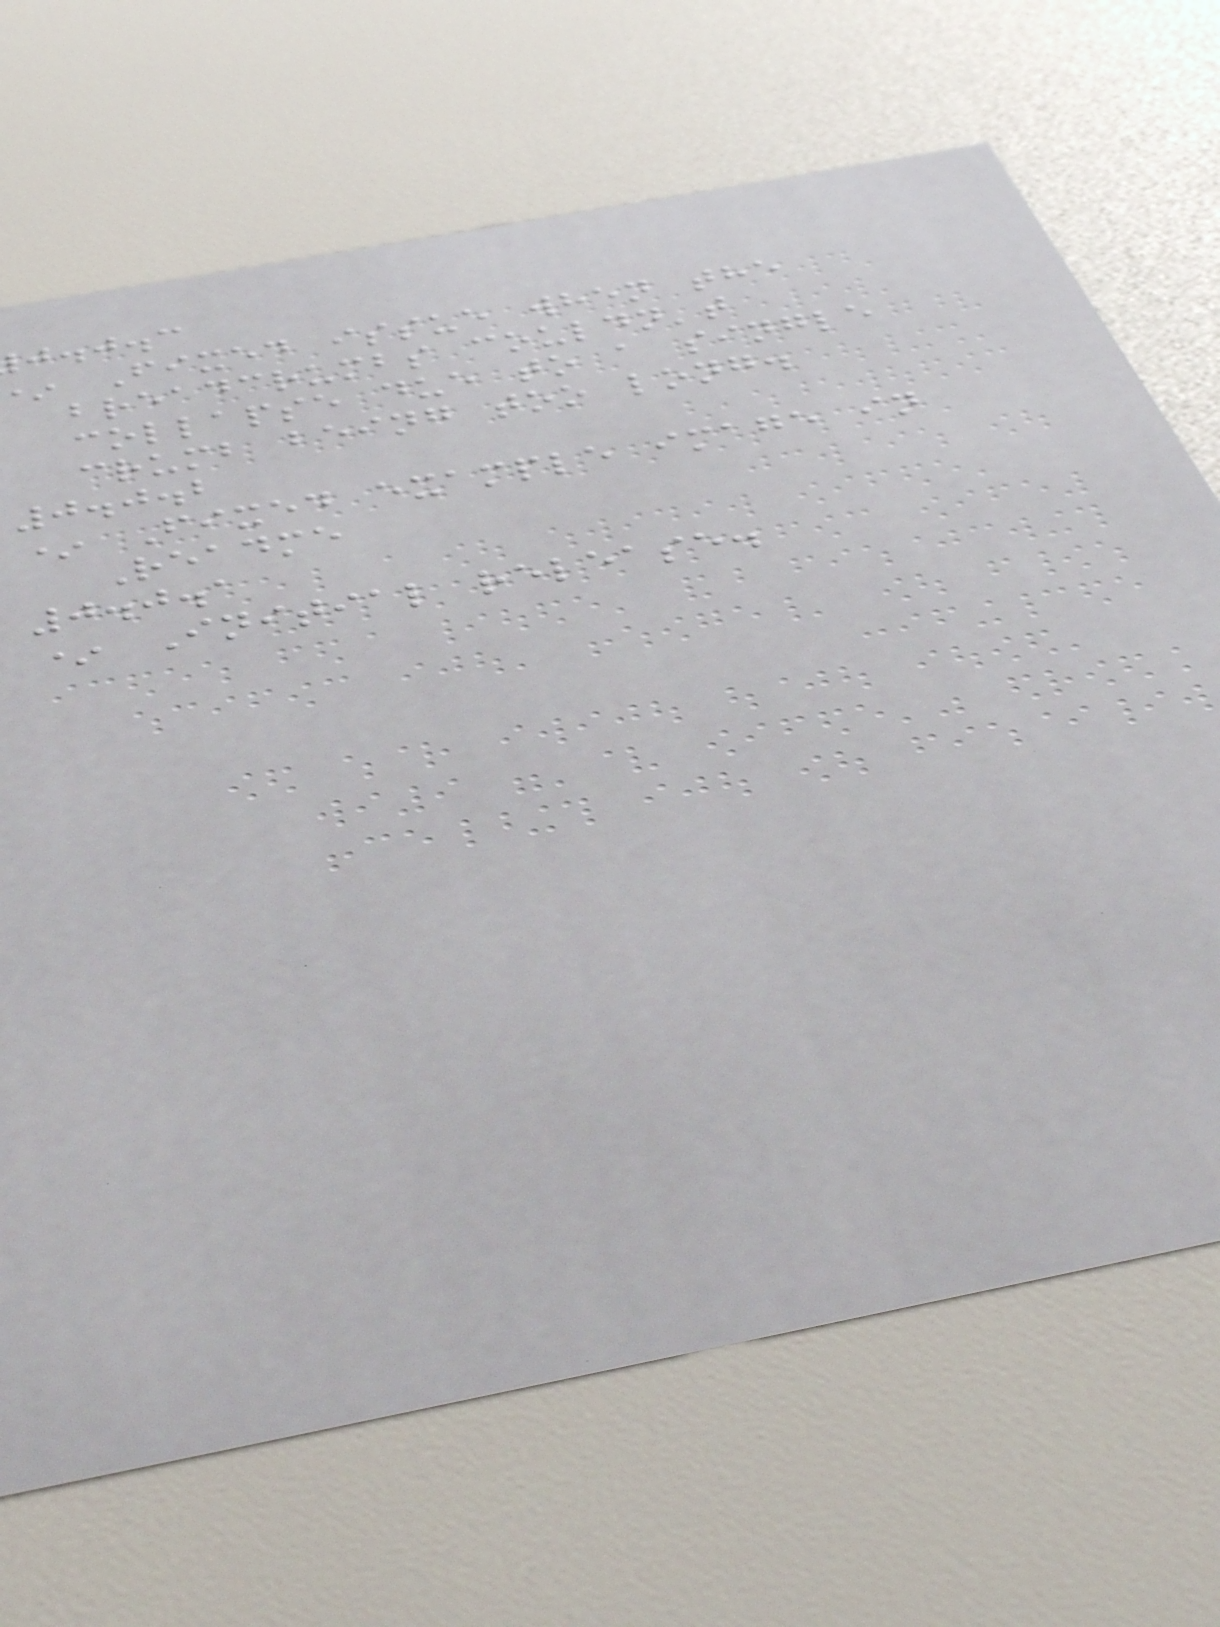j.j.c
Fixed issue when the
breadcrumbs couldn't
collapse due to a single
crumb being too long.
0.0.2
* Fixed example image in
Readme
0.0.1
* Initial release.
